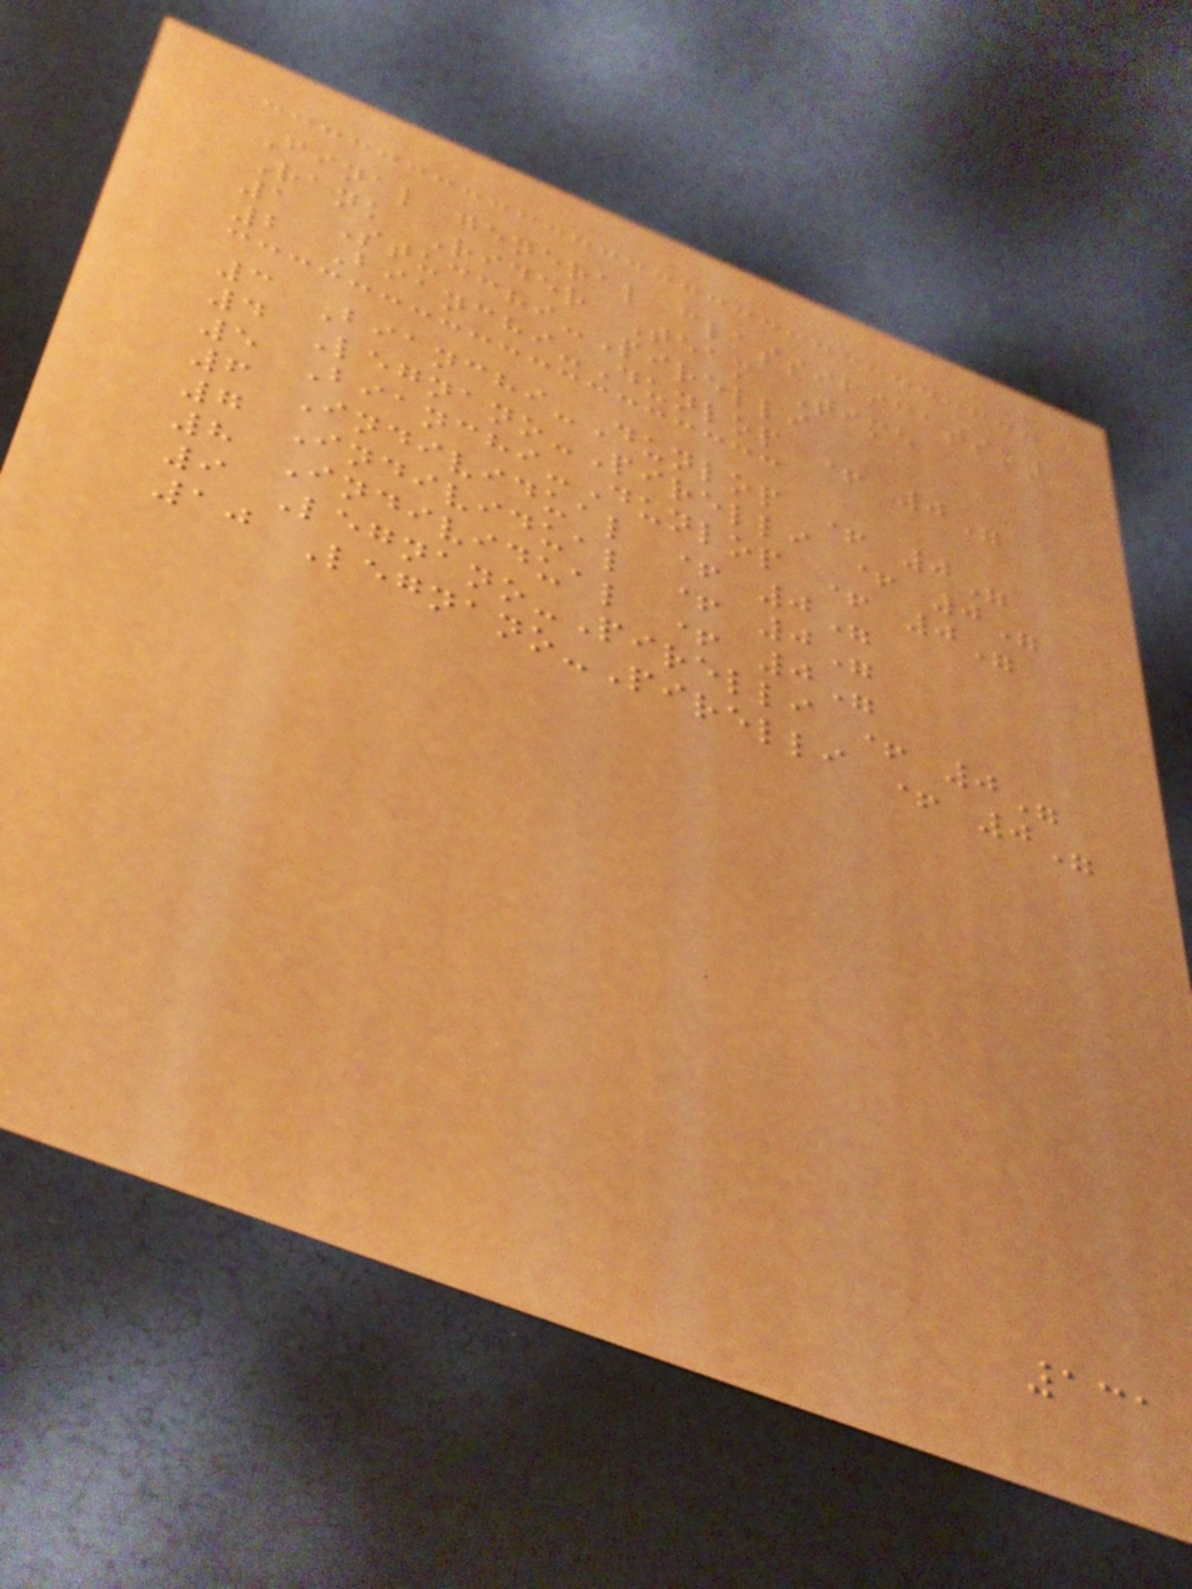Final general classification
Rank Rider Team Time
1 Stucchi-Pirelli
2 Bianchi-Dunlop + 0"
3 Bianchi-Dunlop + 0"
4 Legnano-Pirelli + 0"
5 Bianchi-Dunlop + 0"
6 Individual + 0"
7 Individual + 0"
8 Individual + 0"
9 Legnano-Pirelli + 0"
10 Legnano-Pirelli + 0"
131
